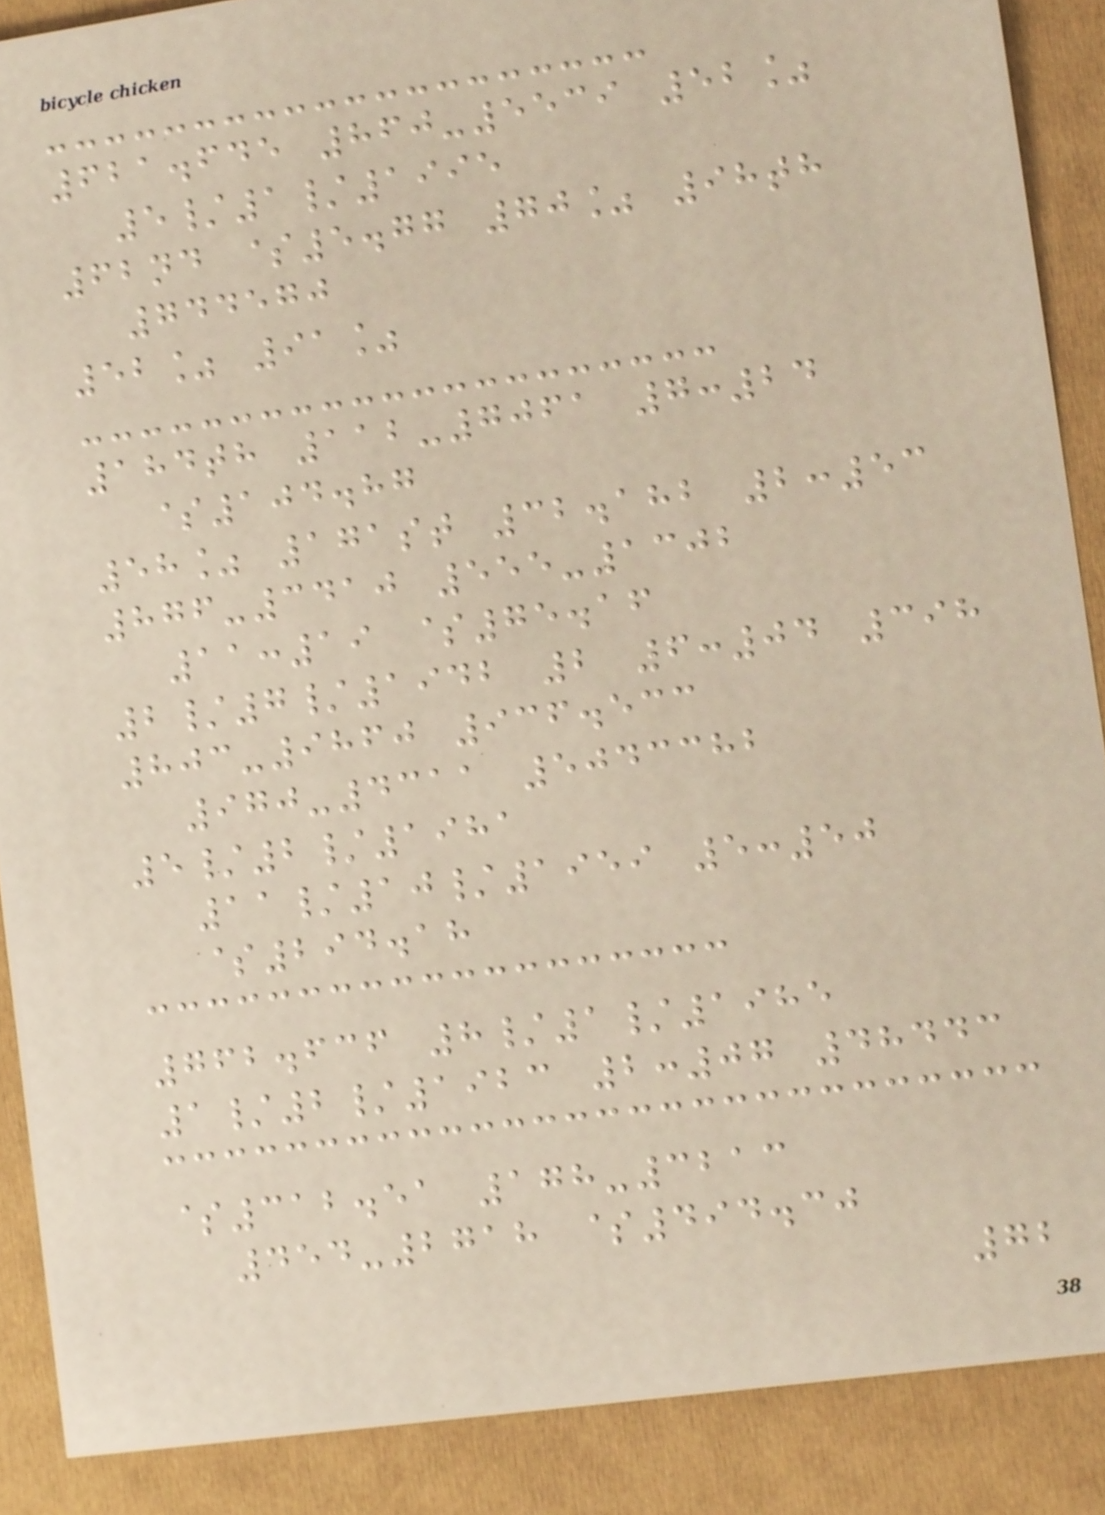621.645 860-5539 52%
5/1/1995
62nd $5.77 70% 98th
744570
52% 91%
184th 112-7061 7:24
$104.87
58% 171st 32.182 2:53
876-3410 555-1302
11:19 $75.16
2/7/1942 2 6:04 398
803-9860 936.533
970-4311 5043382
5/2/1981
11/10/1959 5:50
$294.18
762.636 8/1/1985
1/2/1923 2:07 48443
$312.51 178-3213
454-2718 $494.30
72
